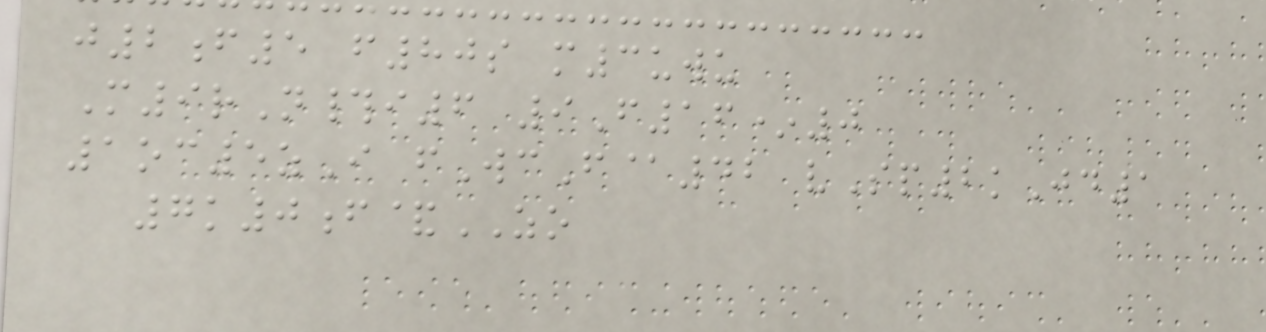j2f5 f80s m3uwu
M9rN#i6 9F16*0
1oc5zI fWcF@42 vSp2kJd1
7k0f&ZO
